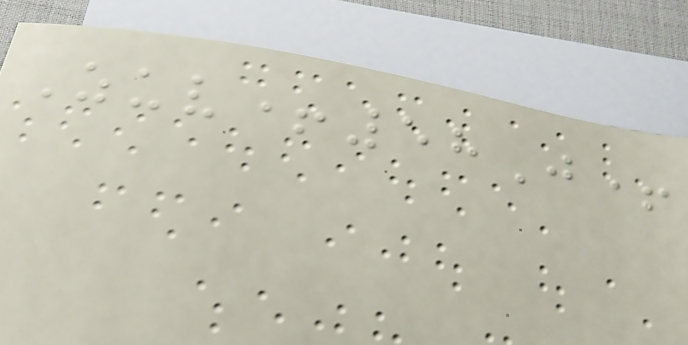Zuv+58J+
